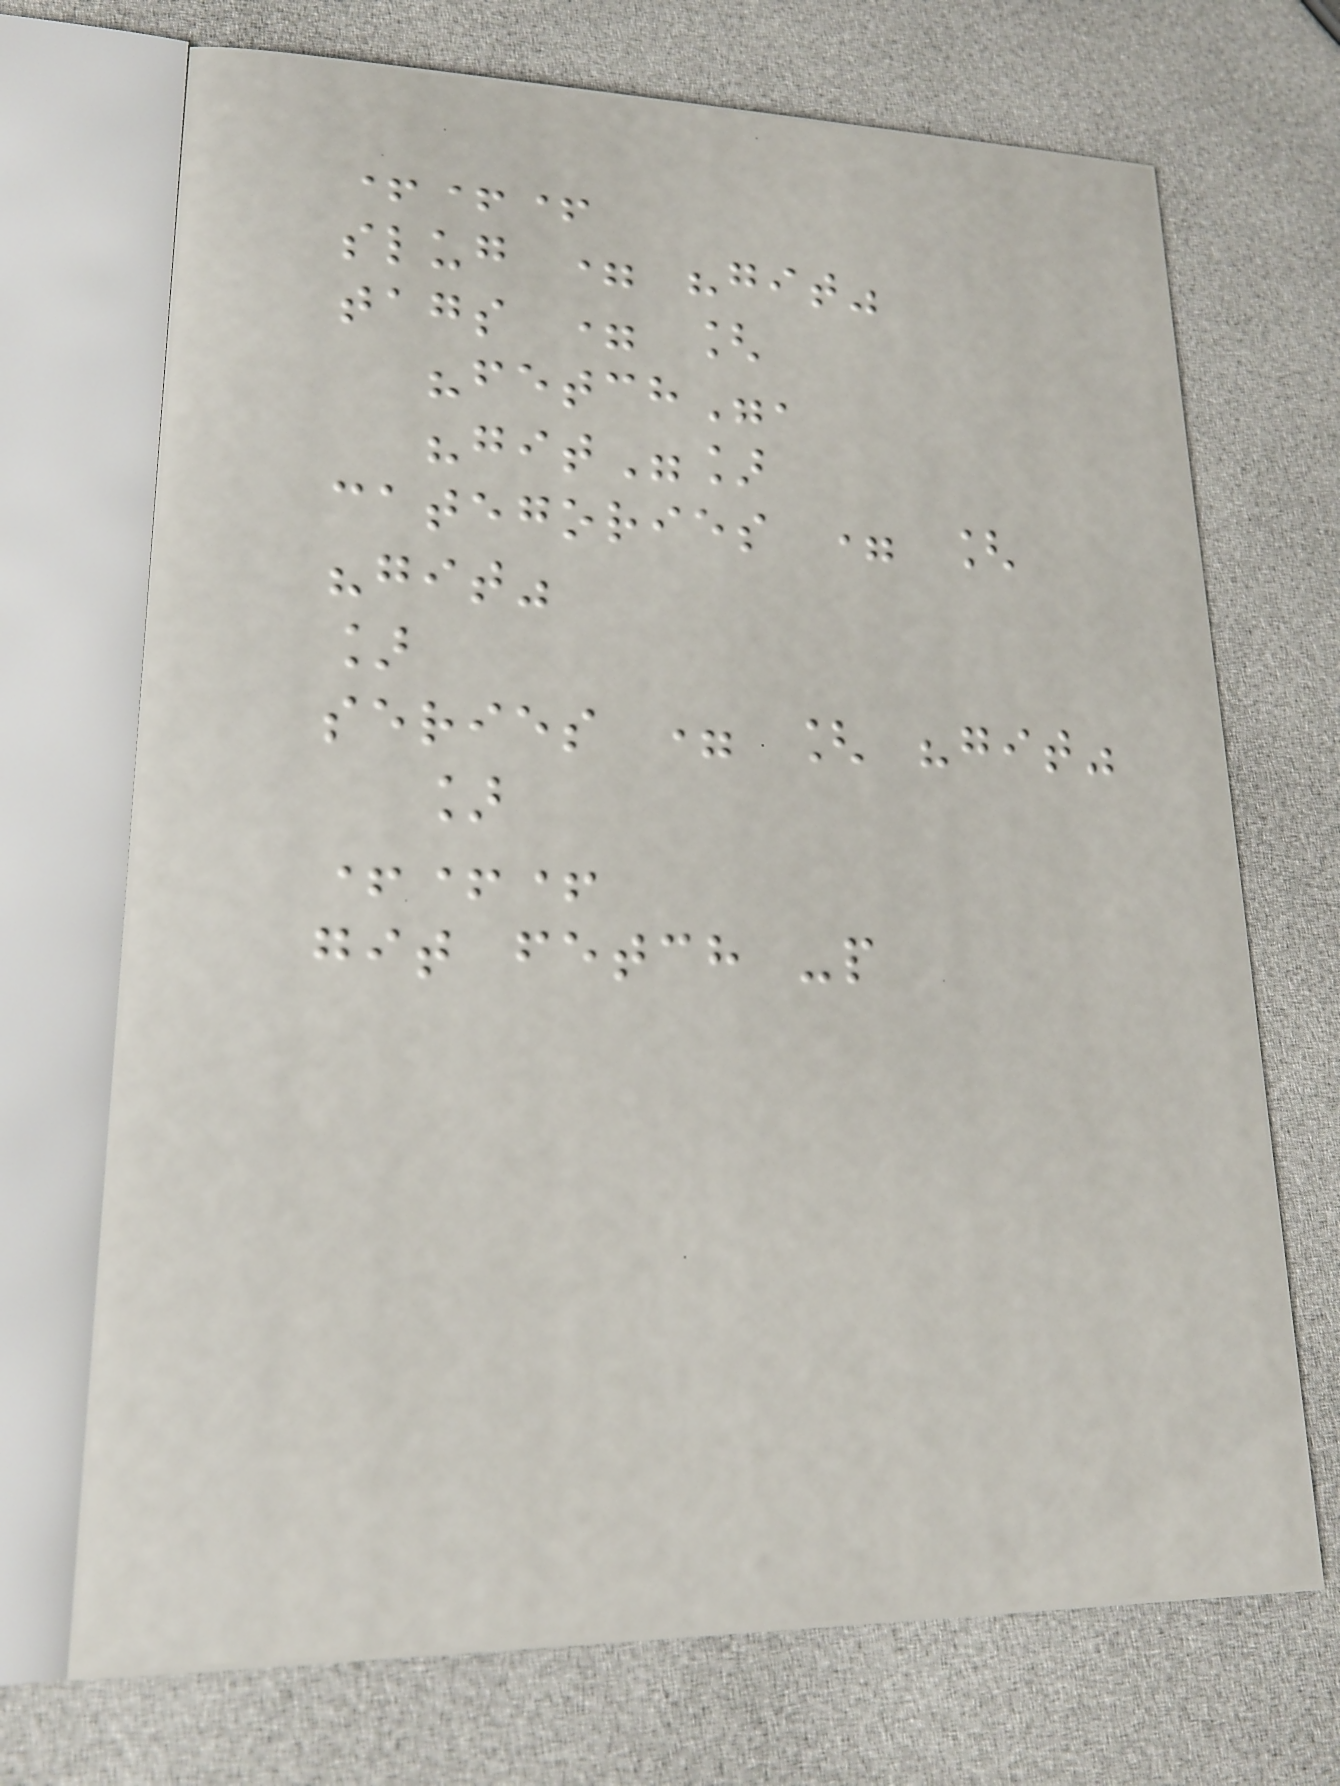+++
slug = "git"
tags = [
"fetch",
"git"]
categories = [
"git"
]
series = [ "git"
]
+++
git fetch -p
